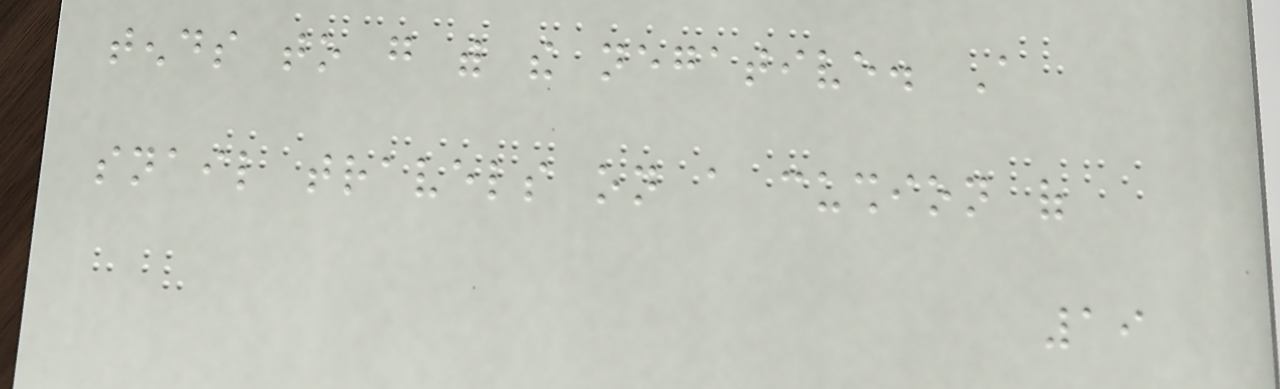tends to go with the negative. A
snail travels on a cushion of
19
